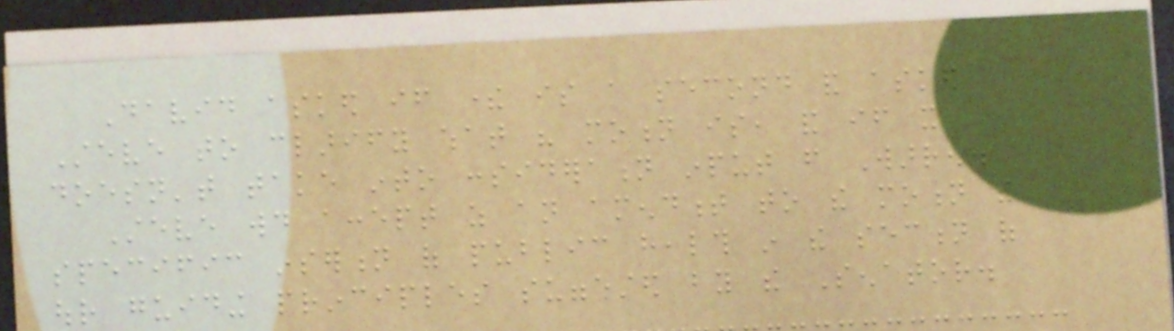David asked if there is a second and asked
Steve to clarify what his motion is, and if it
doesn't take into consideration input from Warren.
Steve would accept as an amendment to the motion the
specific insertion of public health in the section of
our guiding principles suggested by the Senator.
